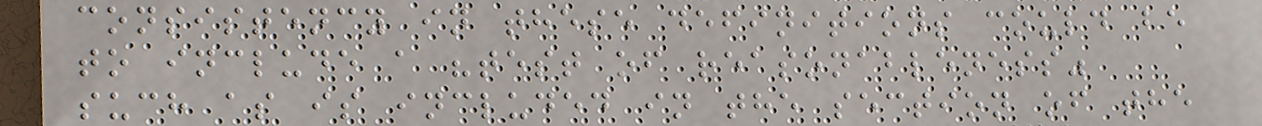consistency in these definitions could be
to include a "test of reasonableness"
such as is included in the section of the
